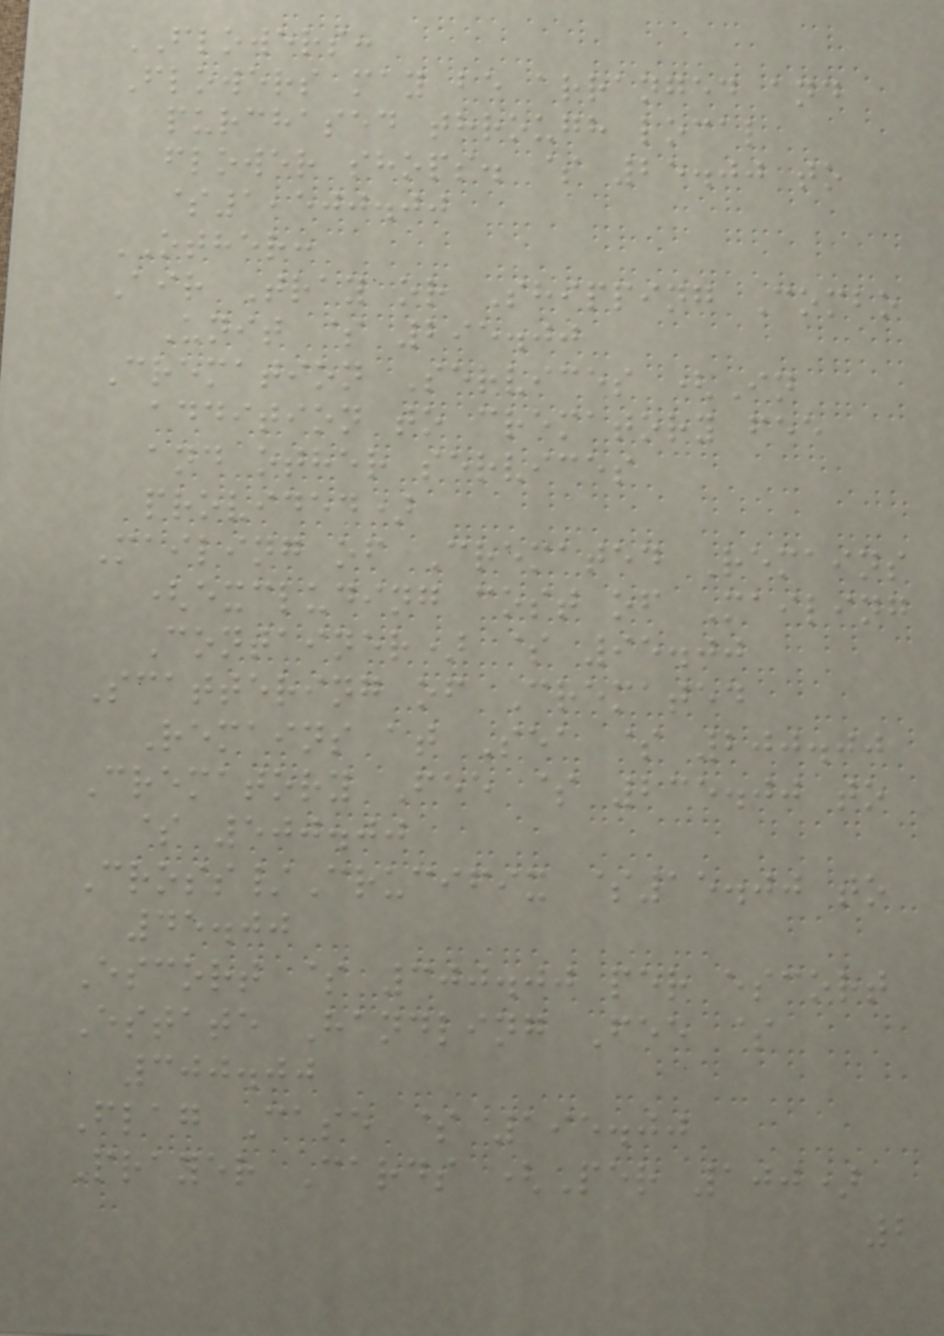FLOWERS:
Flowers may be arranged and
purchased through local
flower shops. $ 25.00 to
$1,500.00
OTHER:
Air Tray or Shipping Combo
Unit $ 295.00
Cremation Services (In
addition to crematory fee
and other services
provided)
Mailing of Cremated Remains
(excluding cost of Mailing
Container) $ 95.00
Scattering of Cremated
Remains at Sea $ 200.00
Crematory Fee $ 235.00 to
$ 500.00
Cross/Crucifix $15.00 to
45.00
Escort $ 300.00 per escort
Estate Handling Fee $
300.00
Flag Case $ 195.00
Prayer Cards (Per 100)
2
